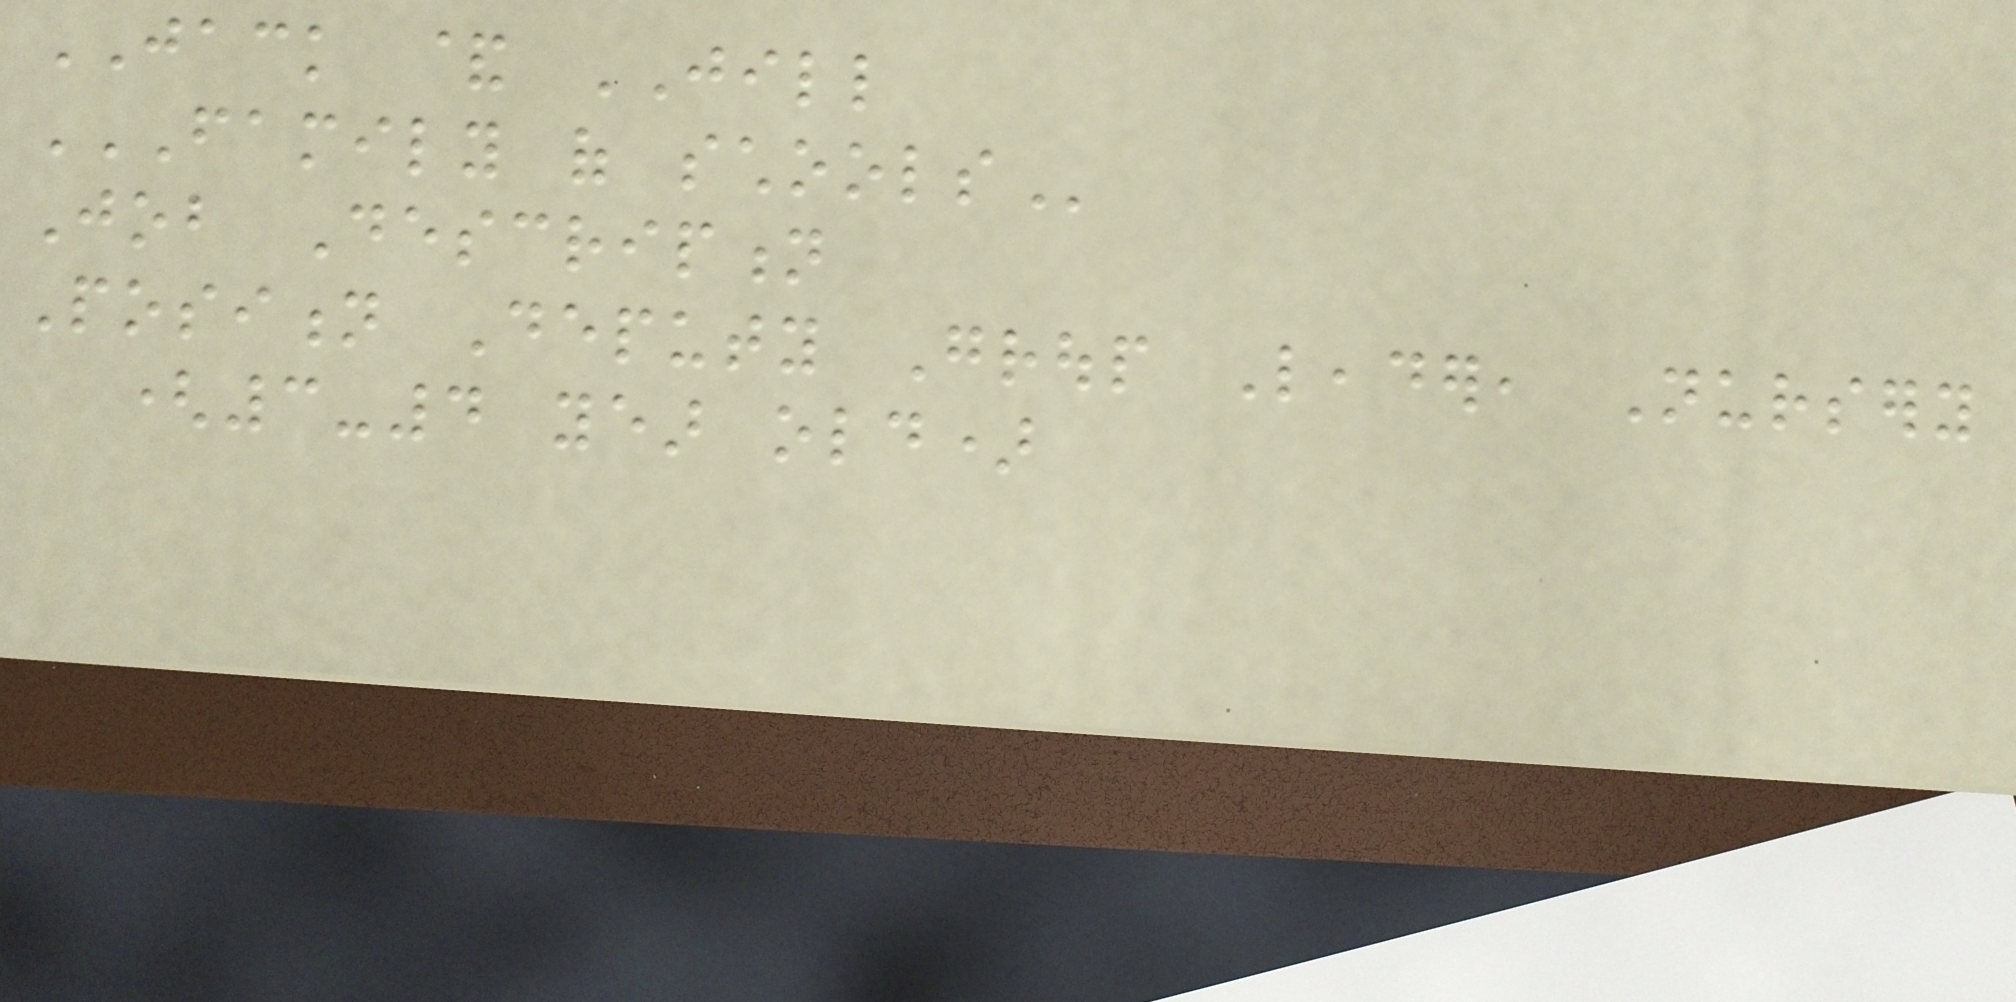JACK & JILL
FAMILY OF SCHOOLS
Job Description
Position Deputy Group Leader, Nursery
(3-4 year old)
